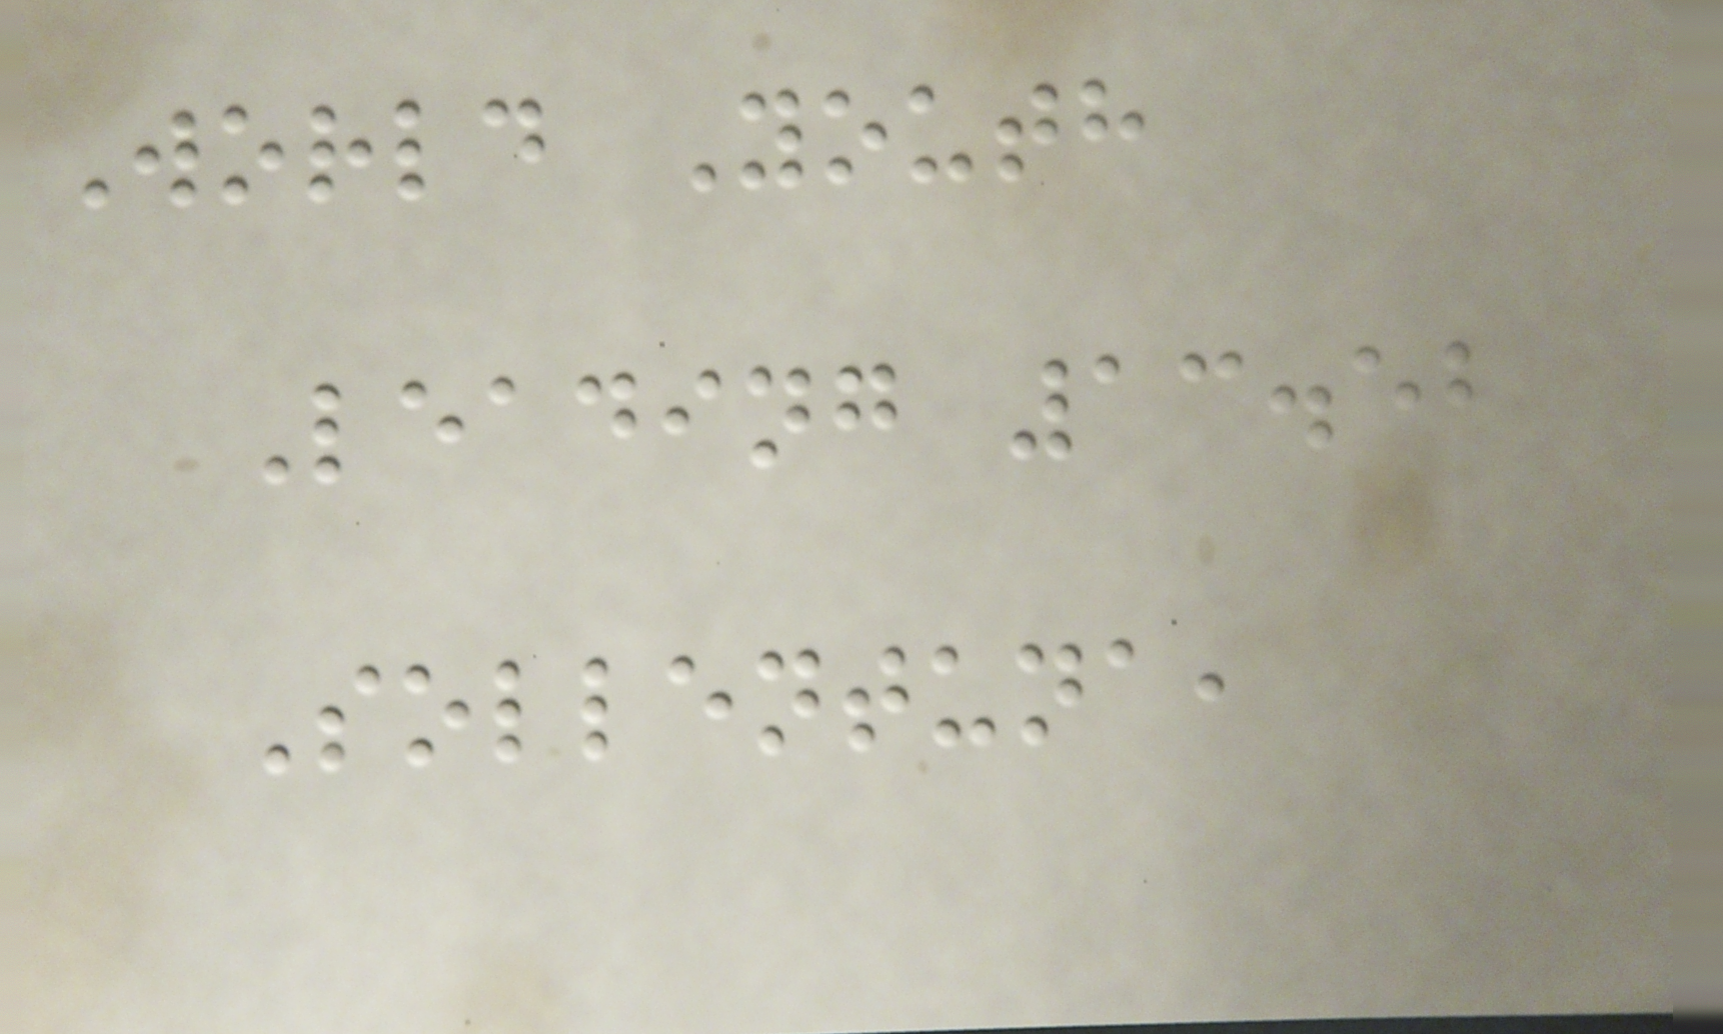World Youth
Leading 13.52
Sollentuna,
